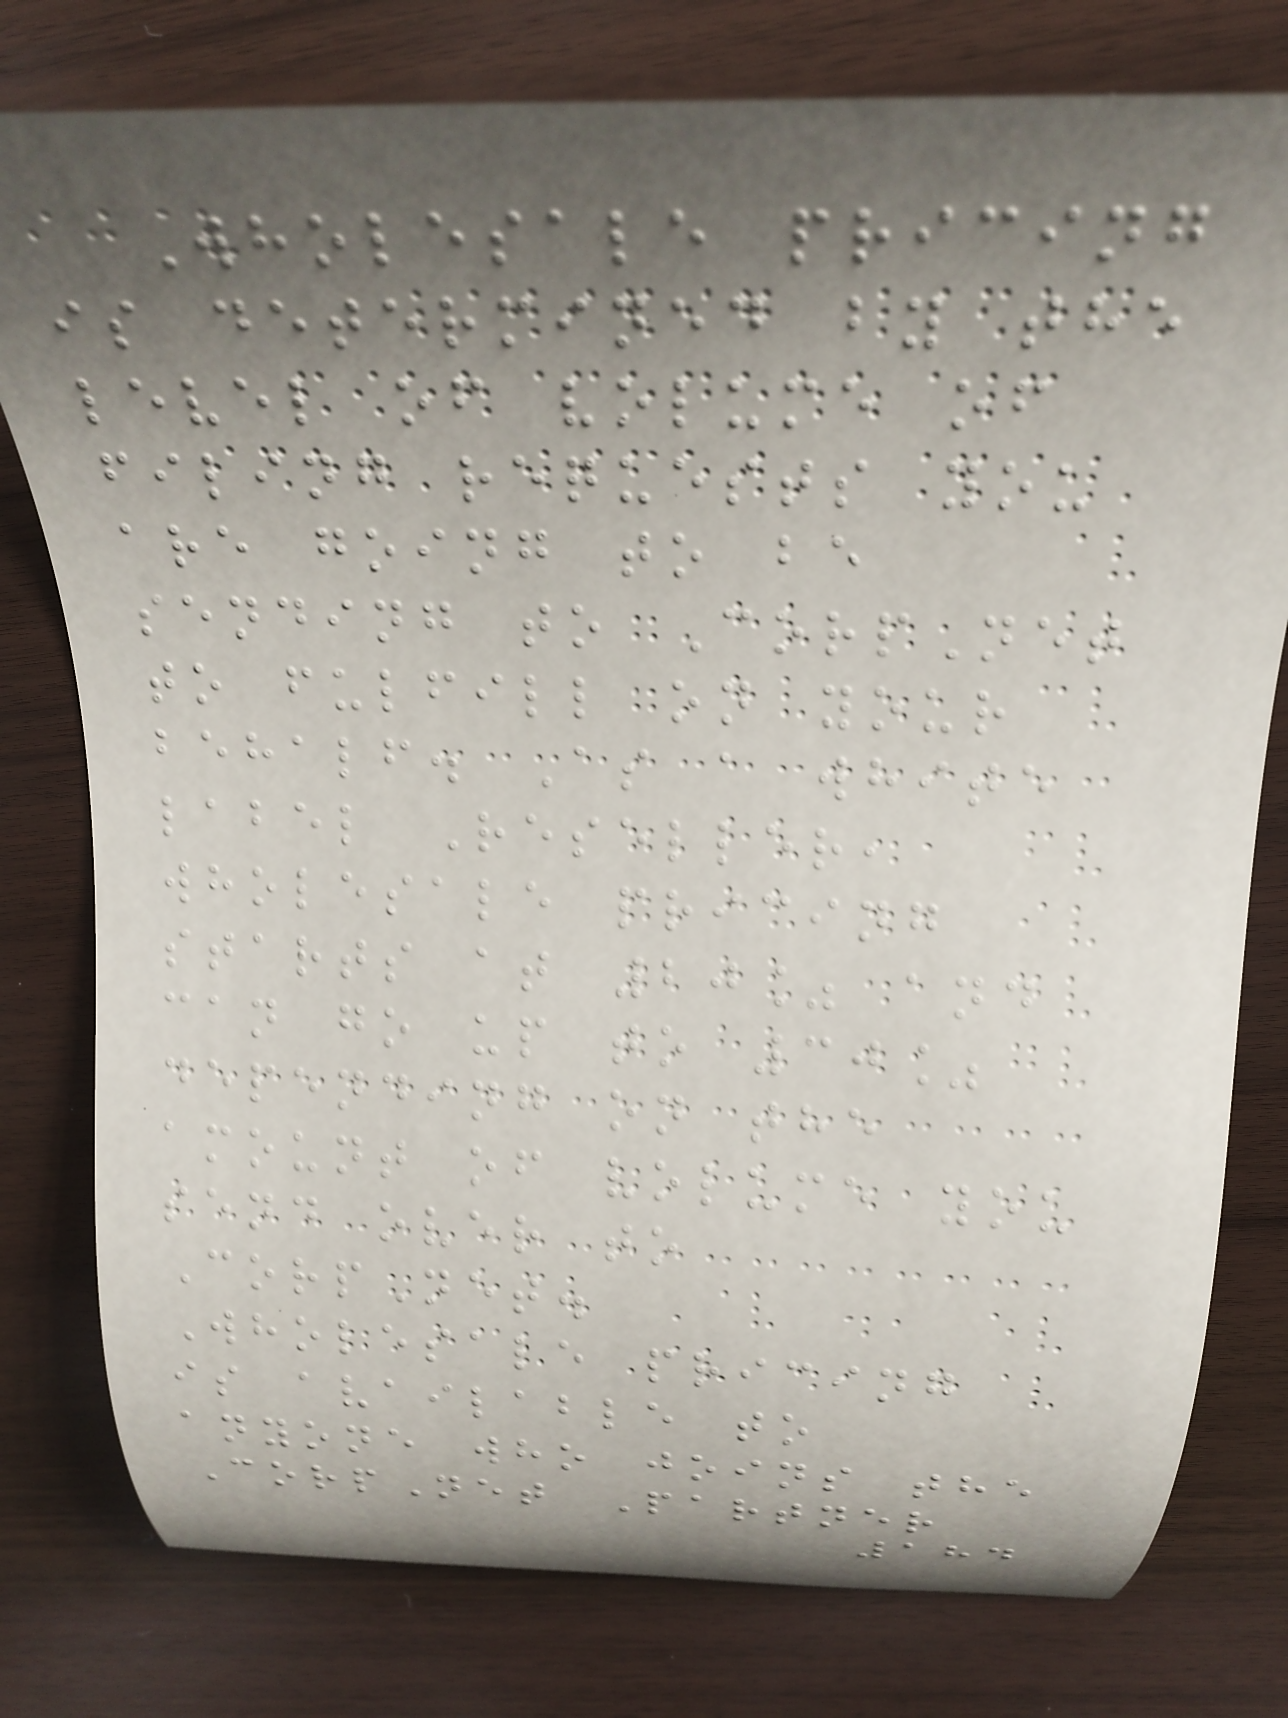Wholesale pricing
is determined by the
level of volume of
filing requests you
are going to be
sending to CorpNet
to fulfill on your
behalf. As a white
label Reseller,
wholesale pricing
starts at 20% and
can go up to 30%
depending on the
amount of volume you
send over to
CorpNet.
Wholesale pricing
is available to
anyone who joins the
CorpNet Partner
184
